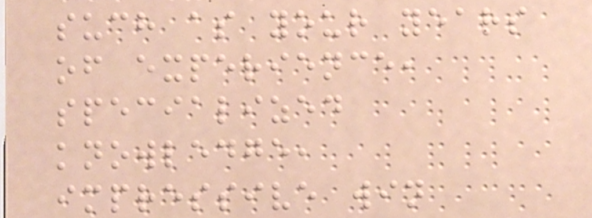such as your years
of experience,
specialized
knowledge,
impressive win
